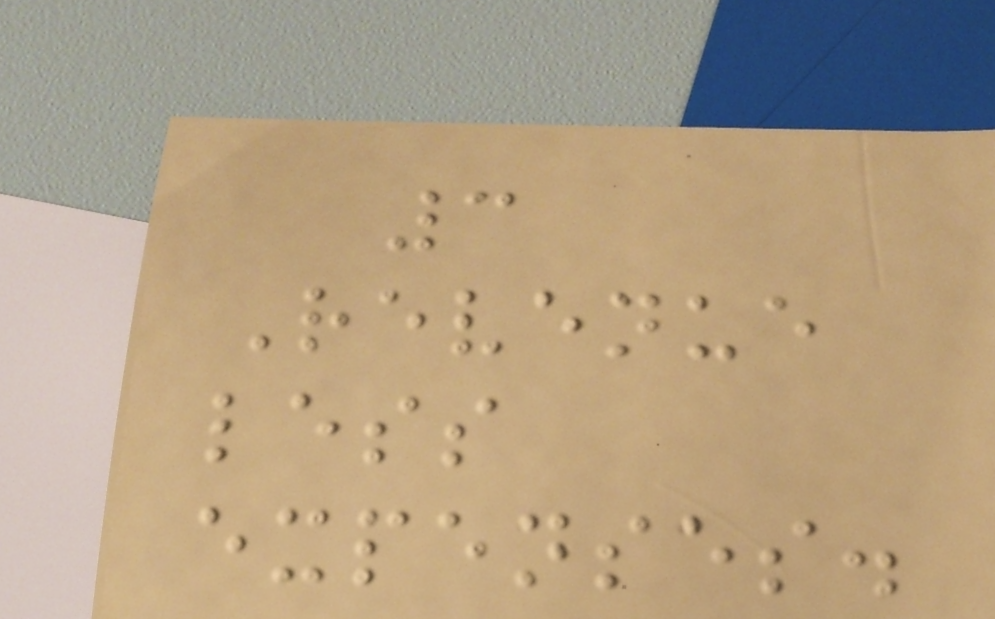3
Revenue
less
expenses.
